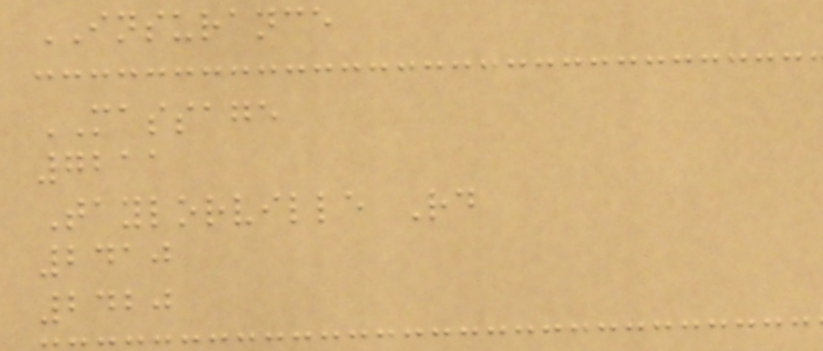INSURANCE
MASSAGE
7211
Taylorville Rd
2410
2420
